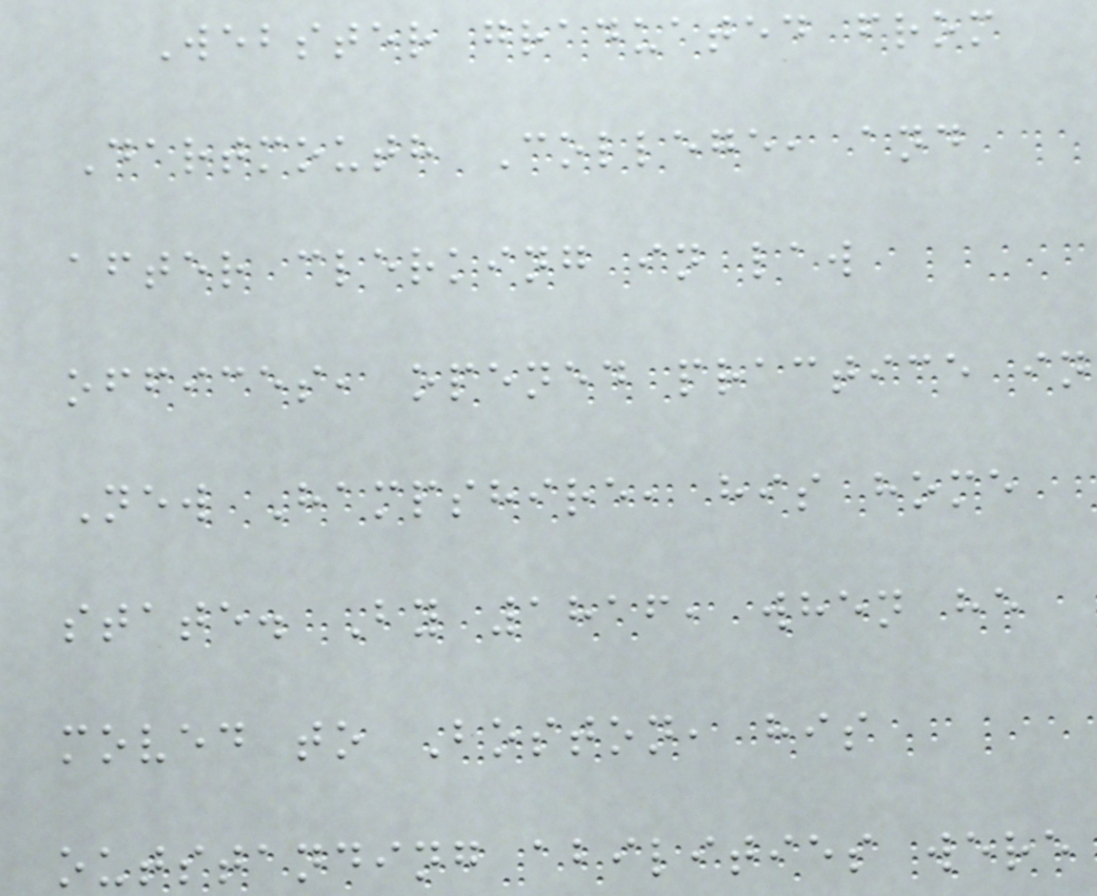Webster graduated from
Dartmouth College, and
after clerking in law
offices, opened practice in
New Hampshire, his home
state. By 1816, when he
moved to Boston, his
outstanding abilities were
